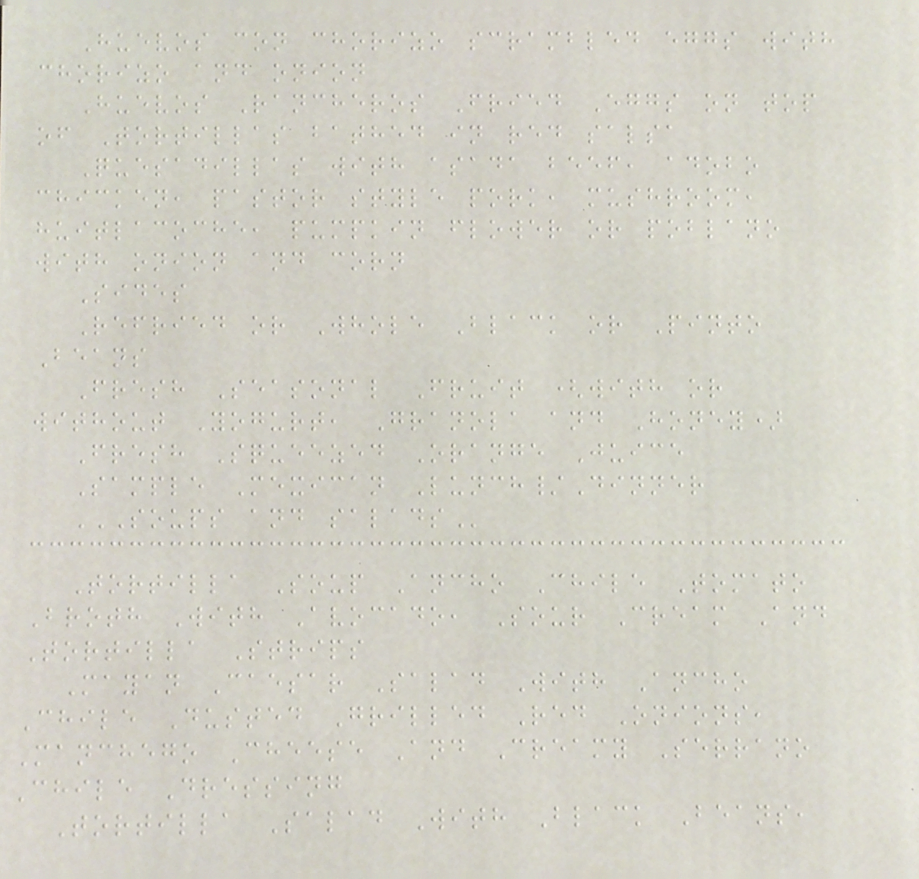Huevos con chorizo scrambled eggs with
chorizo and onion
Huevos Rancheros Fried Eggs on top
of Tortillas bathed in red salsa
Quesadillas with asada beef, adobo
chicken, pastor style pork, mushroom,
huitlacoche, pumpkin flower or poblano
with onion and corn
Sides
Refried or Whole Black or Pinto
Beans
Fresh Seasonal Fruit (with or
without Yogurt, Granola and Honey)
Fresh Squeezed Orange Juice
Sample Mexican Lunch/Dinner
SOUPS AND SALADS
Tortilla Soup Ancho Chile Tomato
Broth With Avocado, Sour Cream And
Tortilla Strips
Mayan Caesar Salad With Ancho
Chile Dusted Grilled Red Onions,
Manchego Cheese And Creamy Serrano
Chile Dressing
Tortilla Salad With Black Beans,
